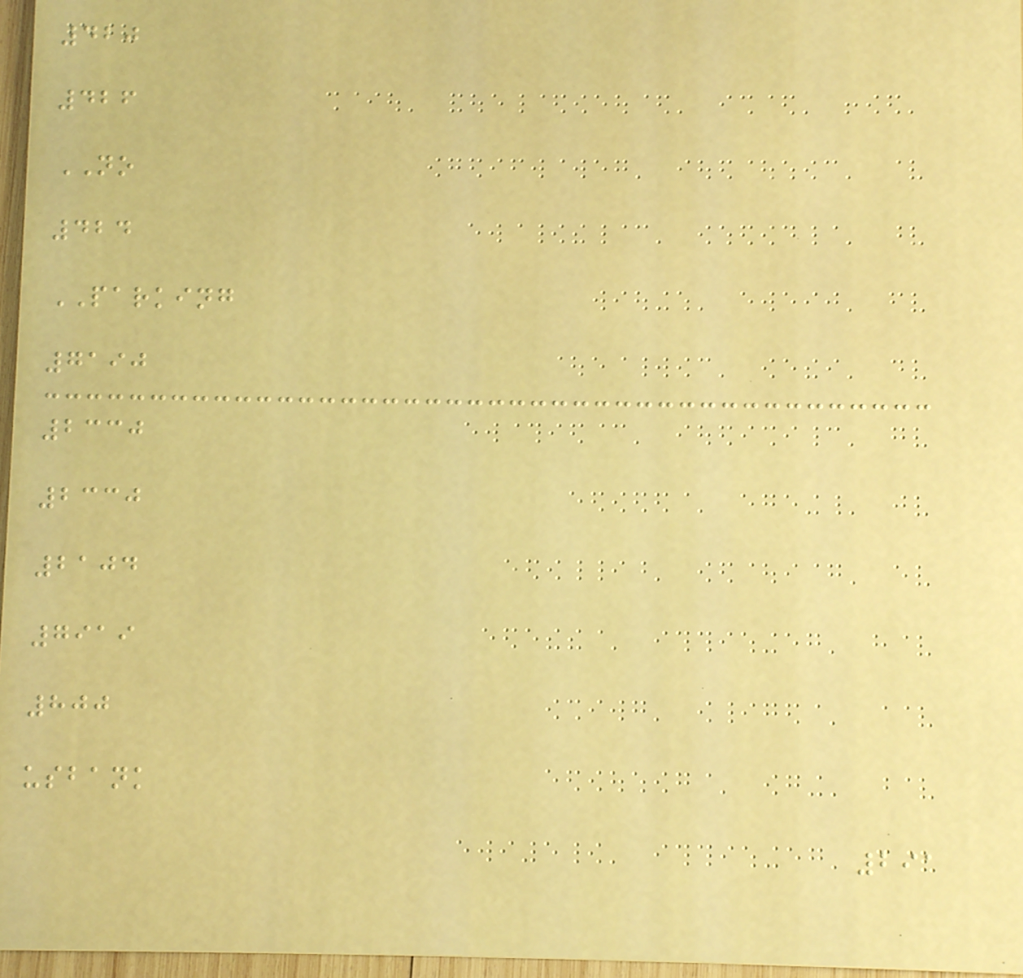420
426
NO
424
PARKING
7190
2330
2330
2104
7919
800
usbank
291
